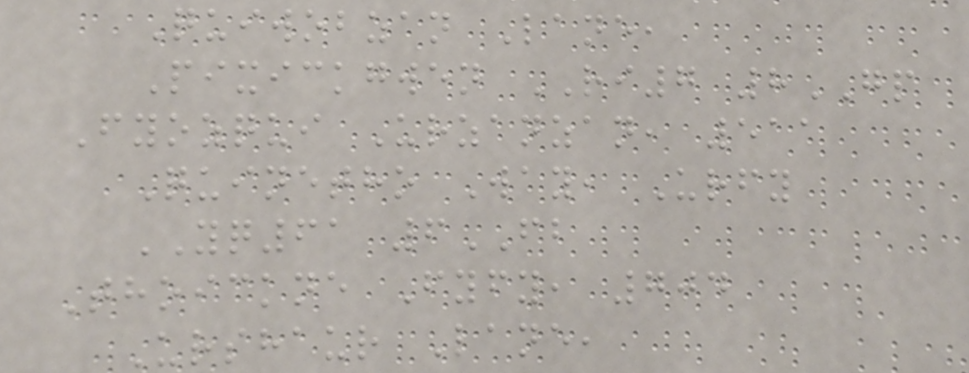Quiwobzan Lane,
Pixickgwen RI7 8GP
Fyozqui Urzanzan, 511
Quinetho Way, Urfy
YQ61 6FB
Thoickne Fyfy, 704
Urshaur Lane,
